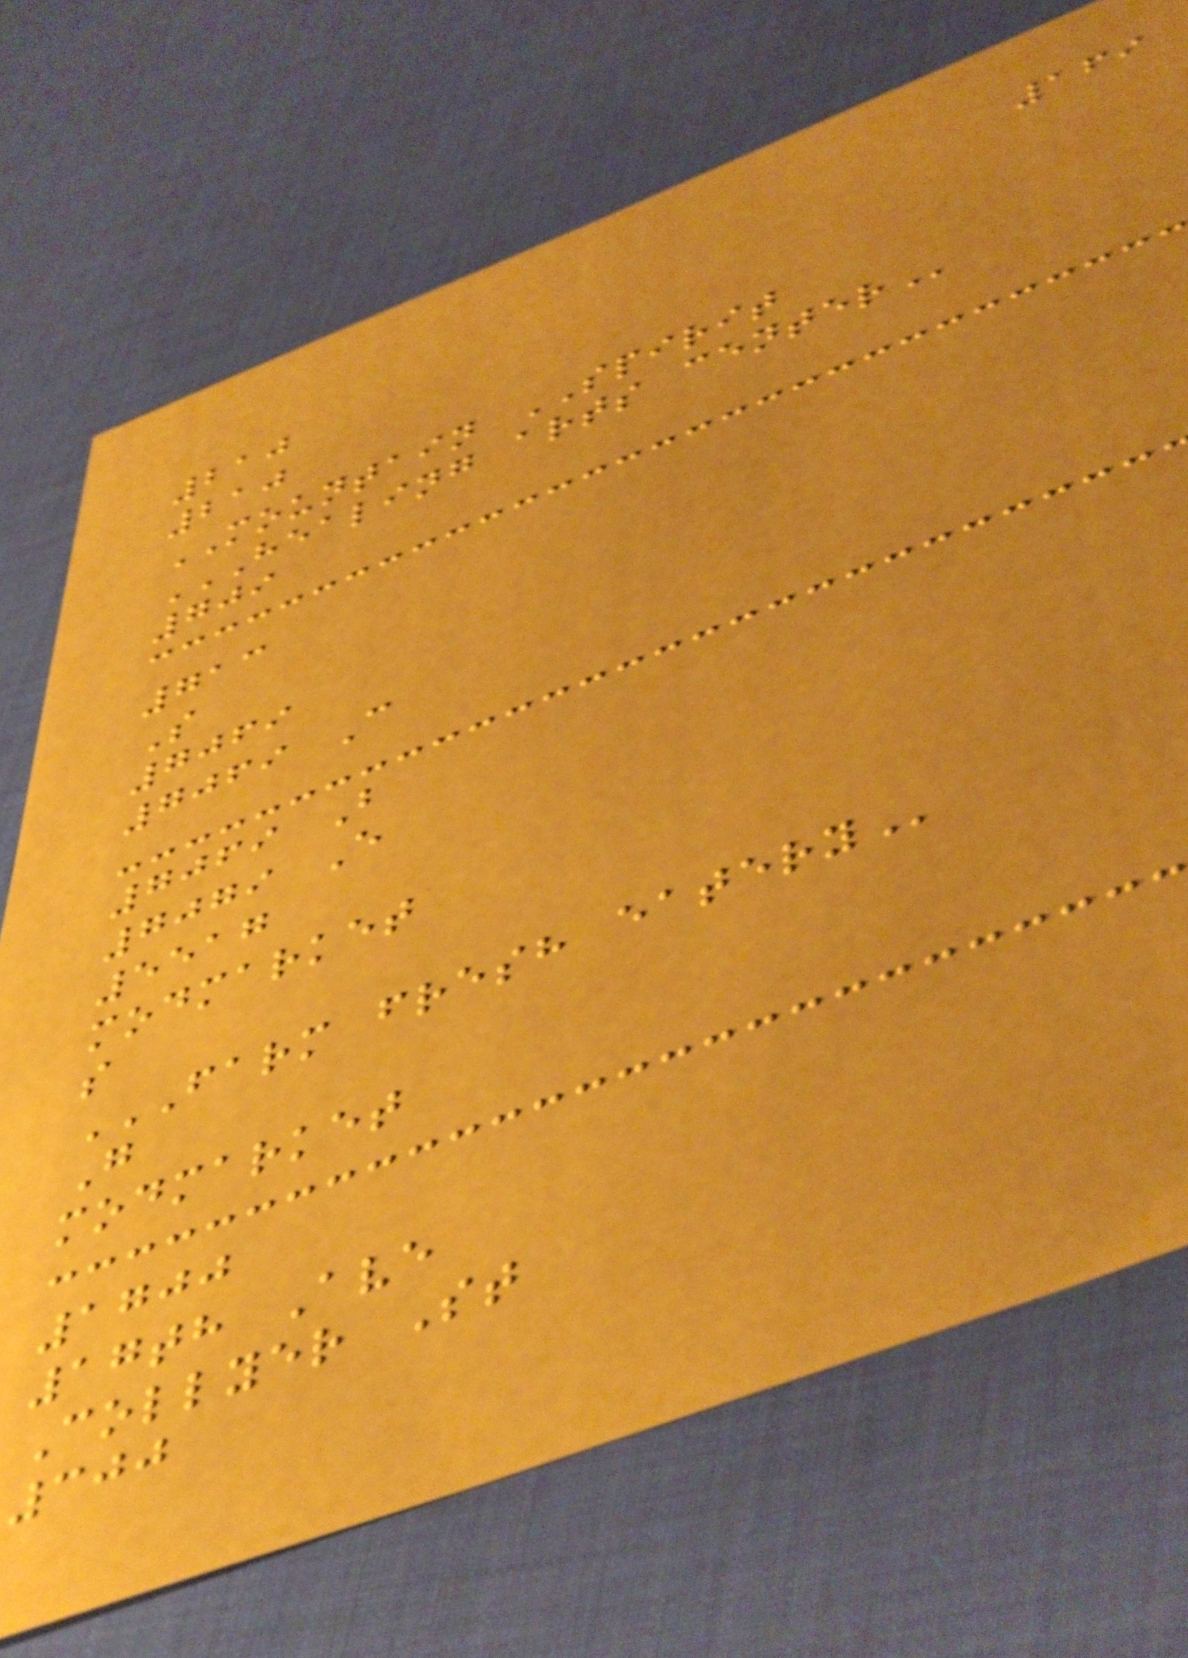169
210
210
MOUNTAIN SPIRIT
HEALING ARTS CENTER
709
713
S
7069
7069 C
7069 B
7079 E
5517
modmarket
s
FARM FRESH EATERY
G
modmarket
1700
17th Ave
Collyer St
300
